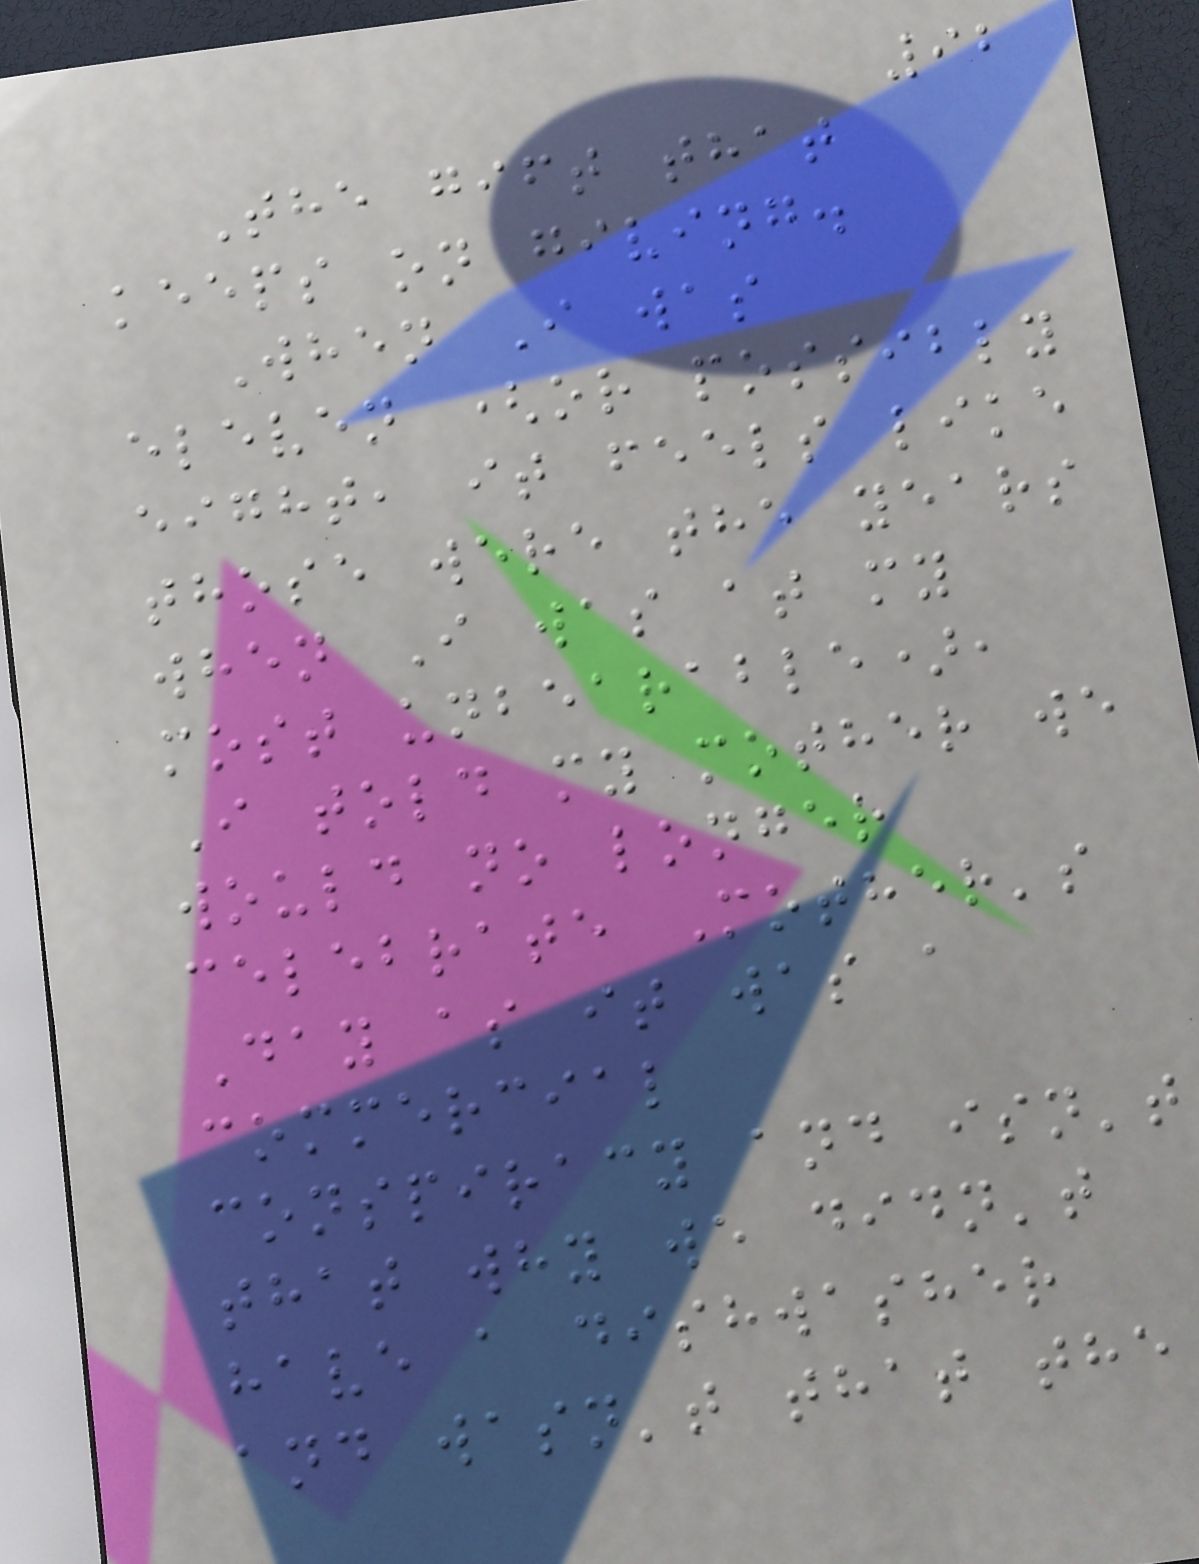92
The gift that
keeps on giving.
When I was
eleven (or possibly
eight, it feels like
those were the years
when I was at my
most unbearable),
I told my mother we
would no longer
celebrate Mother's
Day as it was a
commercial
conspiracy and isn't
that why we didn't
have a dishwasher
and wasn't that the
